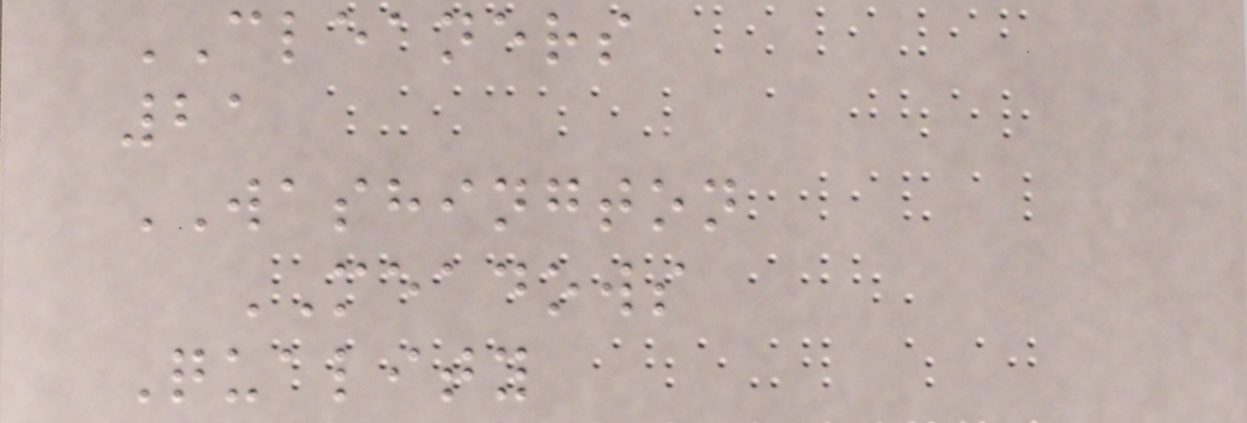CLEANERS
21
WASHINGTON
MEADOWS
Quality
